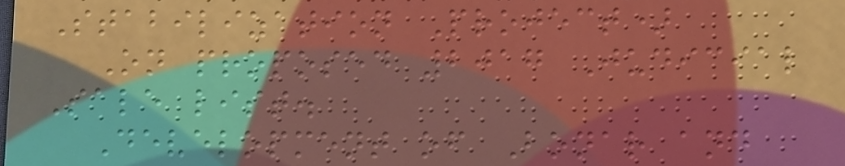Stabilization Project)
On proposed 2017 Judicial
Sale list.
Development of Bonar and
